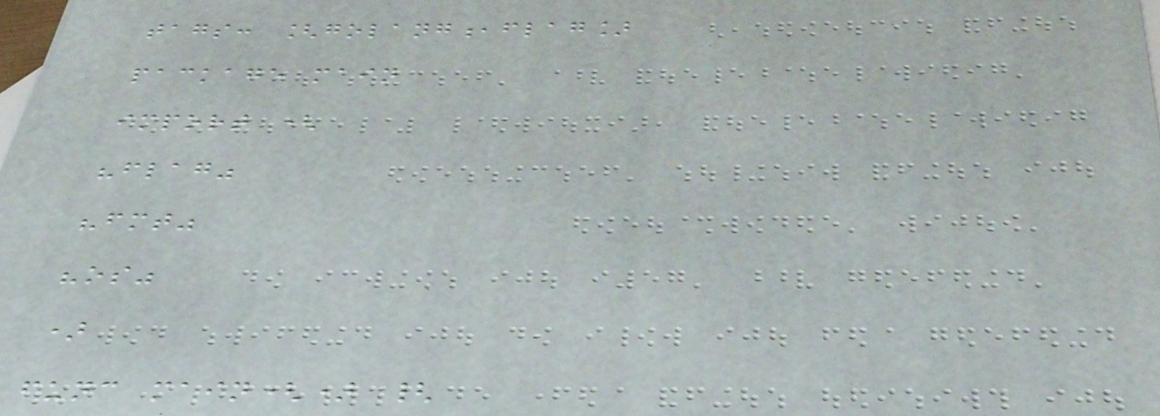tags: [golang,flag]
package main
import (
"flag"
"fmt"
"os"
)
func main() {
